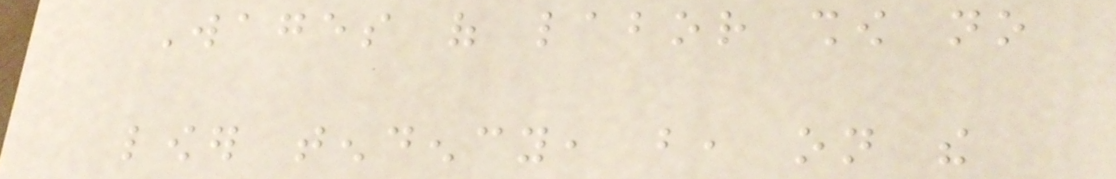Wages of labor show no
lower tendency, but, on the
